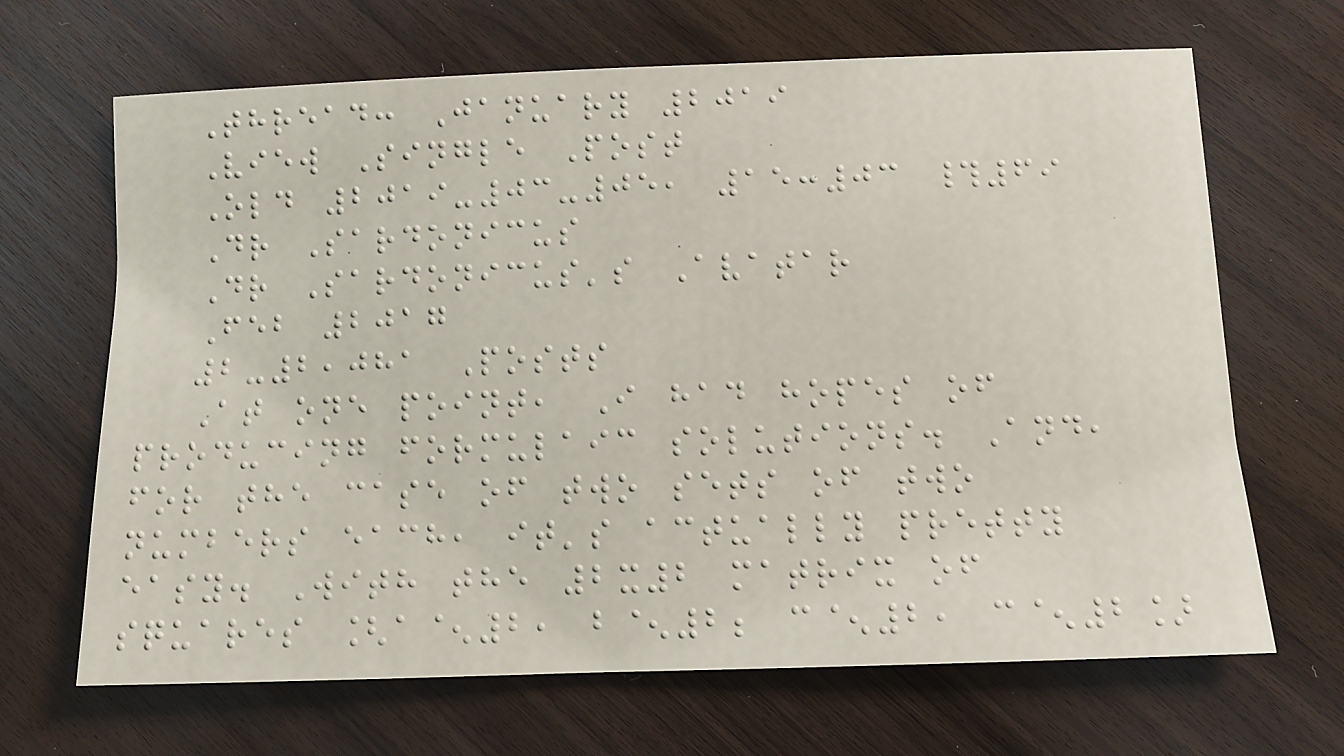Thread: January 2019
View Single Post
Old 2019-03-05, 15:03 #69
Dr Sardonicus
Dr Sardonicus's Avatar
Feb 2017
2-2,081 Posts
At one point, I had hopes of
producing formulaic solutions. And,
for the case of two sets of two
numbers each, it's actually pretty
easy. With the 2x2 matrix of
squares [a^2, b^2; c^2, c^2]
